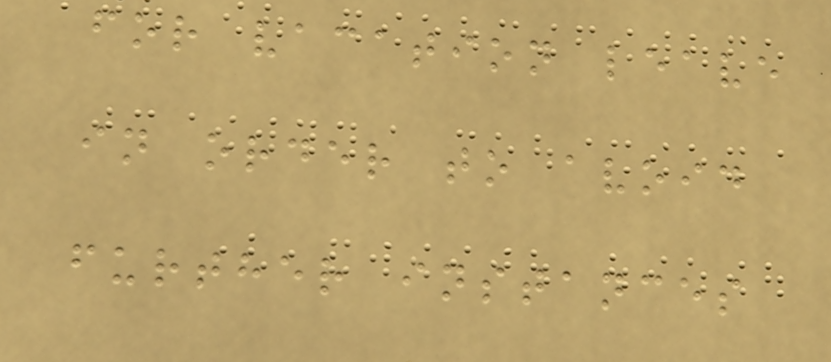for vacation leave
in order to avoid
further instances
